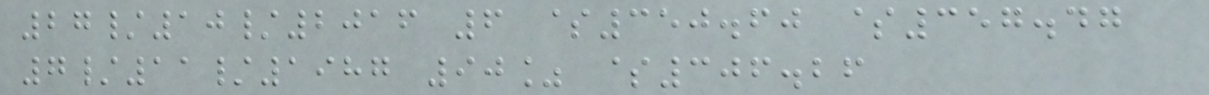27/10/2016 6 $350.60 $357.47
7/11/1987 90% $306.26
